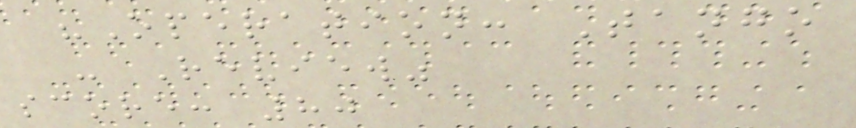"Operation: Tango
- Review"
score: 80
